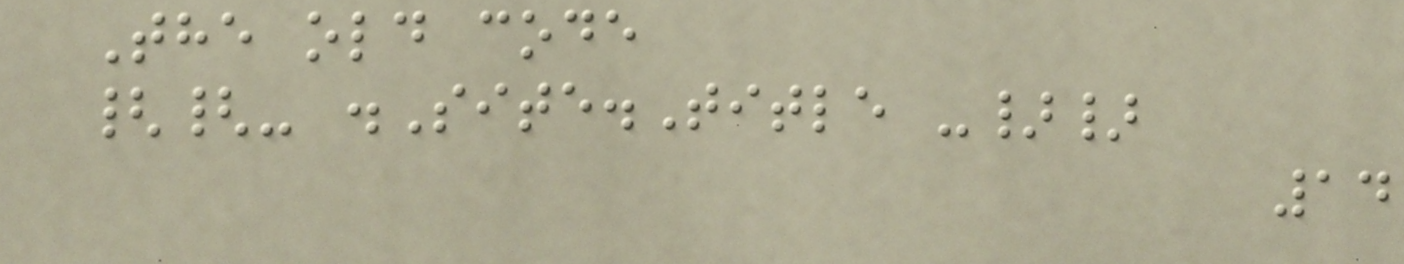The old code
{{- .Site.Title -}}
14
